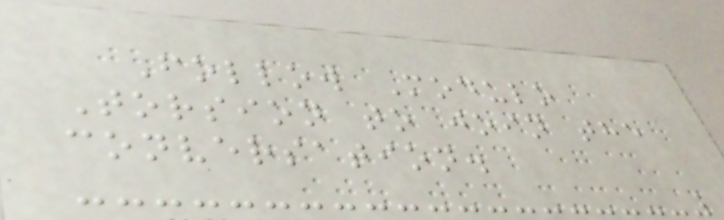Follow Modulo
Torsion to join the
conversation.
